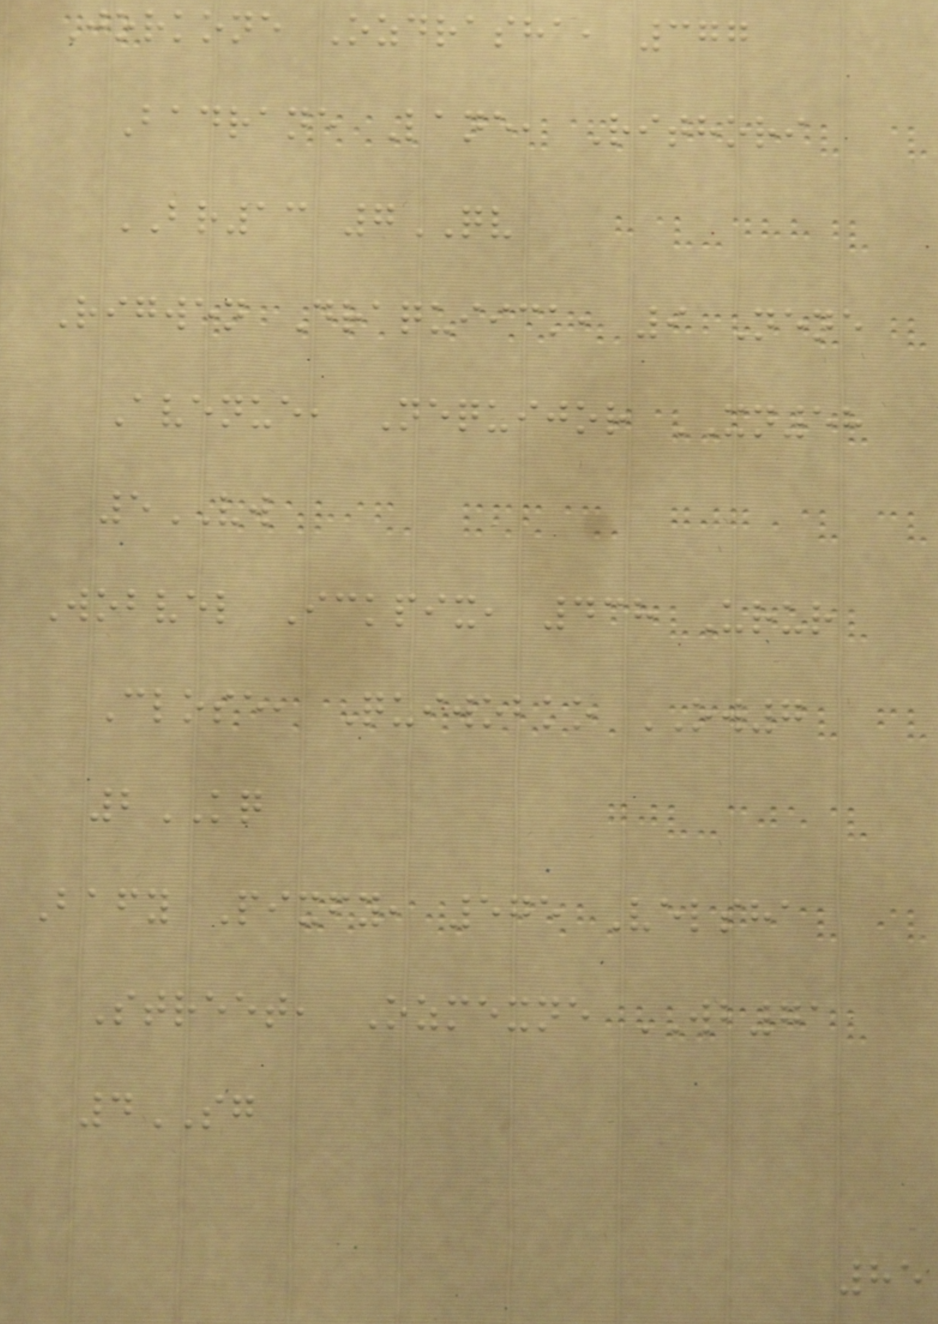Jorkone Ozdrasha, 377
Badrane Lane, Rithori
BR13 7QV
Rigwen Draquiick, 9 Nene
Avenue, Nequijor XN58
5VW
Wobvel Ickpix, 438 Urur
Close, Quiwobko OW7
2KQ
Bafy Pixfy, 575 Velsha
Street, Ozmexne WB71
4SG
85
